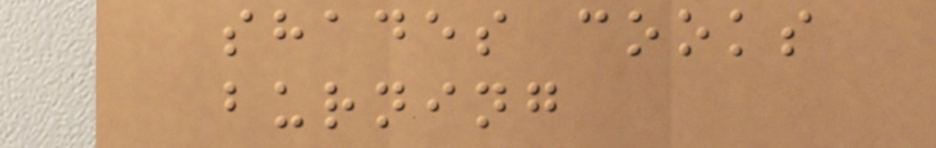shades cooks
burning
